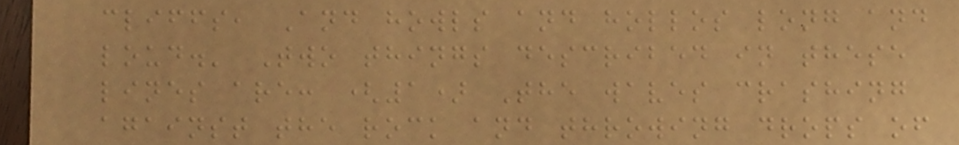cliffs, And howls and hollos long and
loud.' Two things described in these
lines are: (1) The waves crashing
against the rock and throwing drops of
